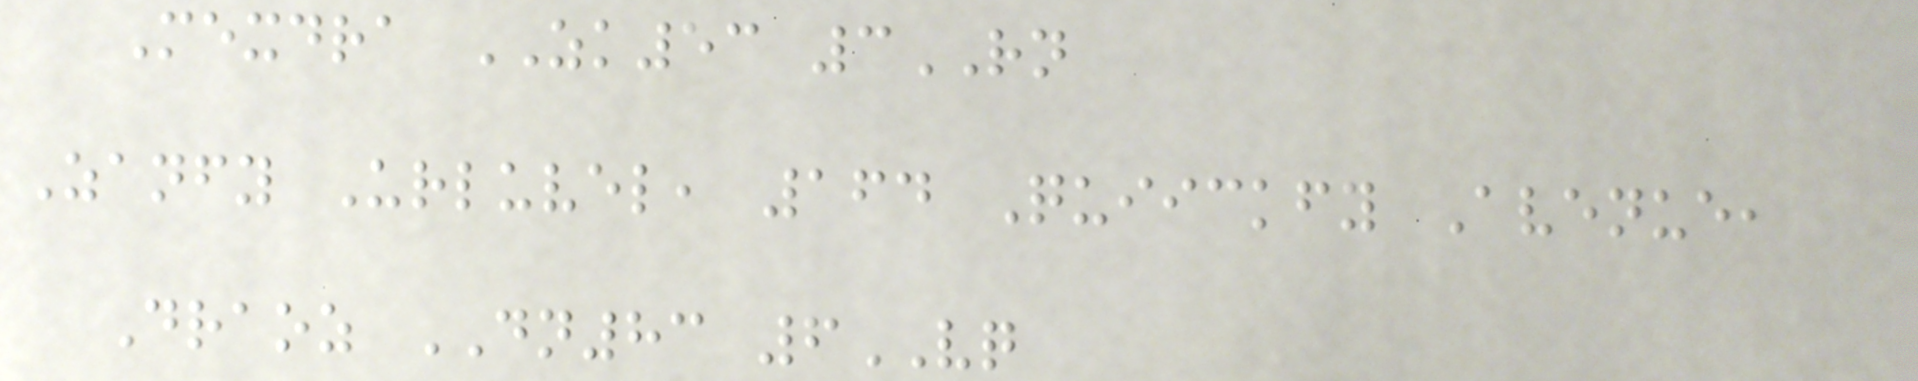Mexdra ZK53 3RN
Zanfy Urluvel, 164 Quiickfy Avenue,
Draoz DN83 6VQ
